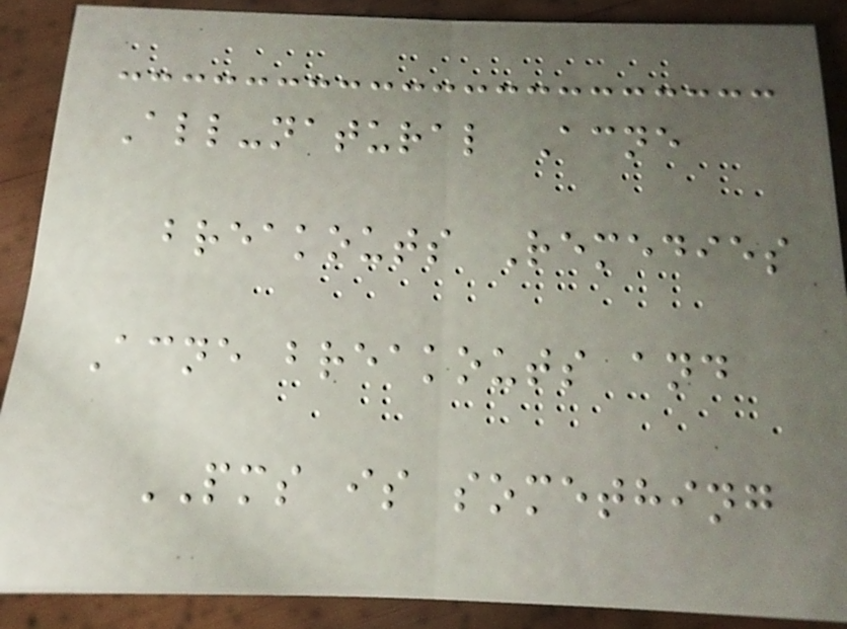All-natural Acne
breakouts Remedies
Acne breakouts and
PMS is something
